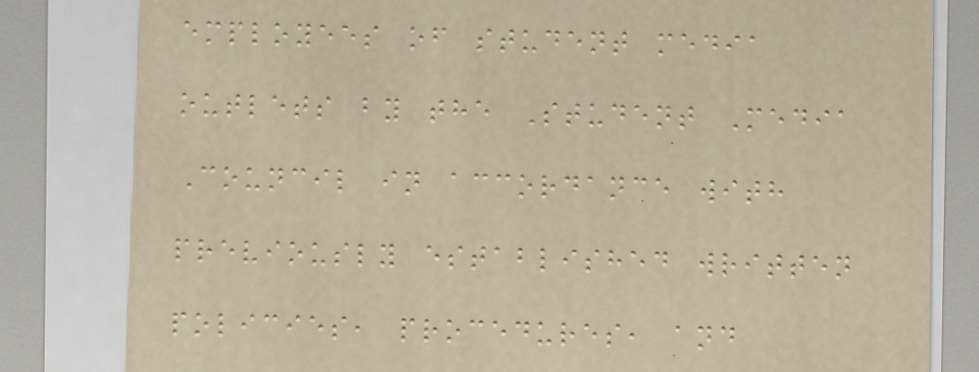employees of student media
outlets by the Student Media
Council in accordance with
previously established written
policies, procedures, and
